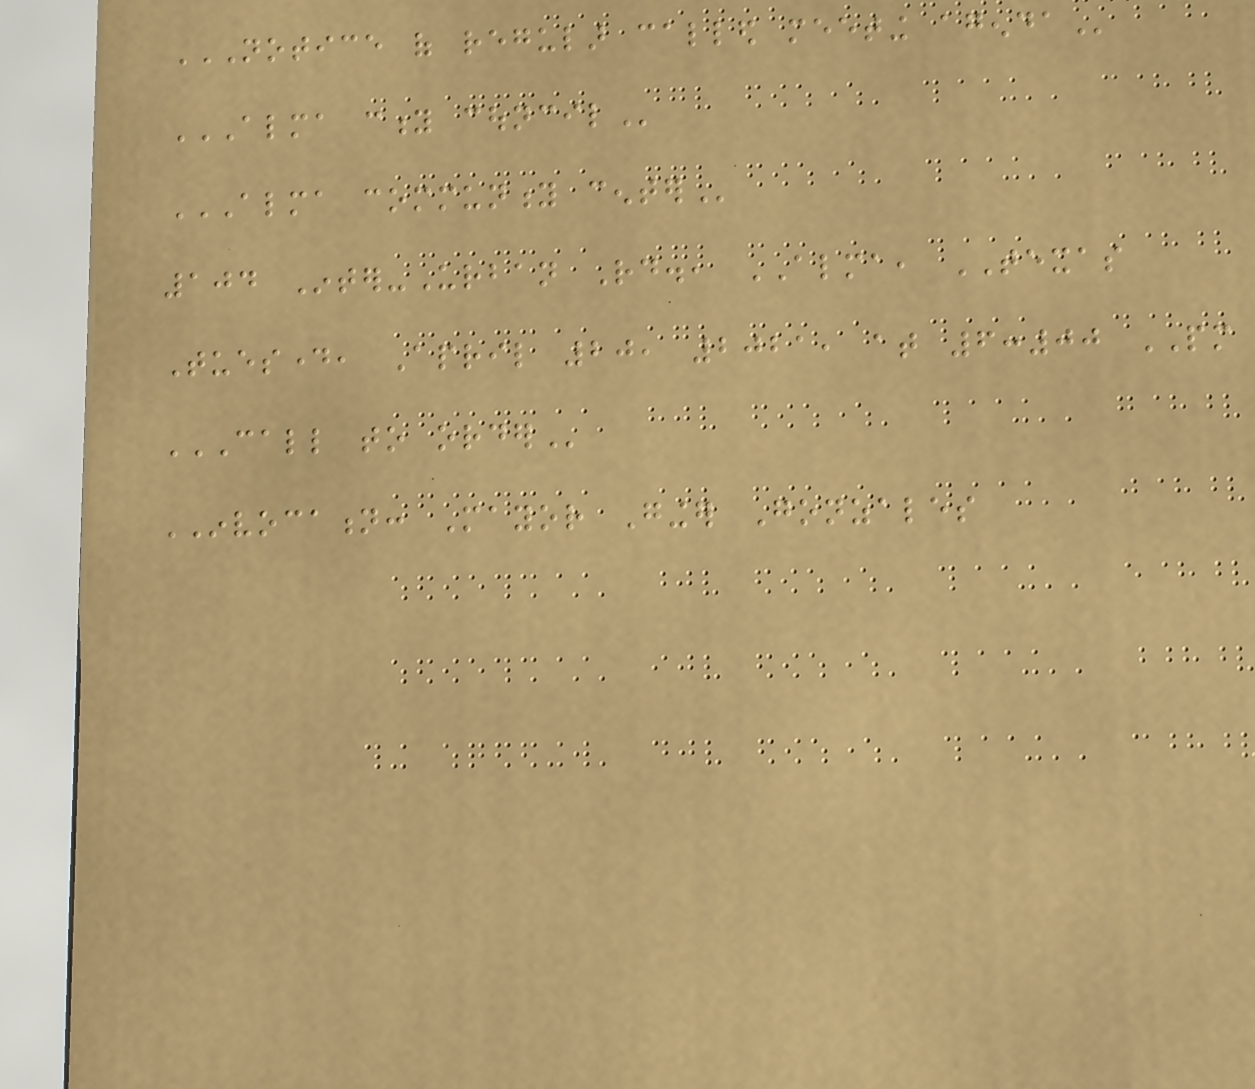NOTICE OF REGULAR CALLED MEETING AGENDA
ALMA CITY COUNCIL
ALMA COMMUNITY CENTER
104 Inter-Urban Rd., ALMA, TEXAS
Tuesday, April 20, 2021, at 6:00 PM
CALL TO ORDER
INVOCATION: Mayor Ginger Gonzales
